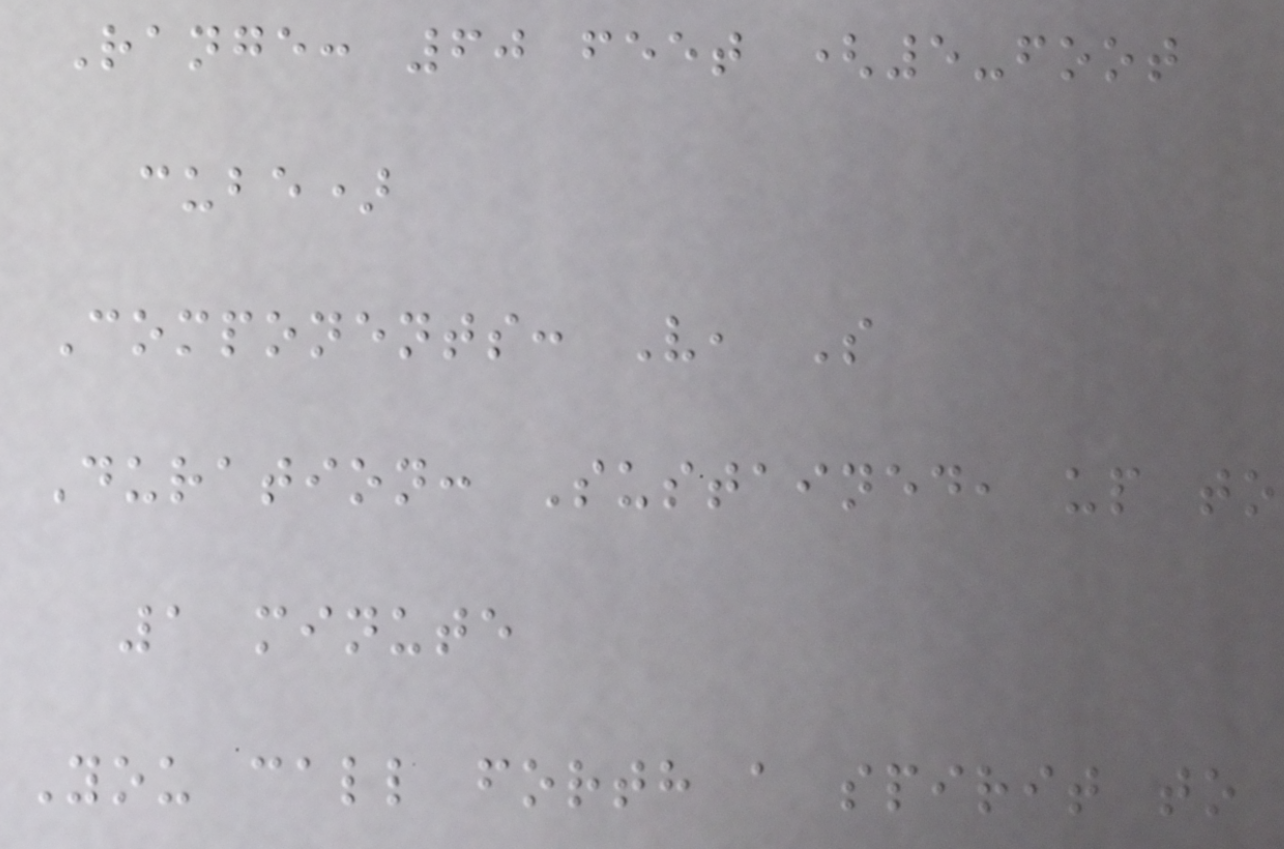Range: 60 feet (5-foot
cube)
Components: V, S
Duration: Sustained, up to
1 minute
You call forth a spirit to
